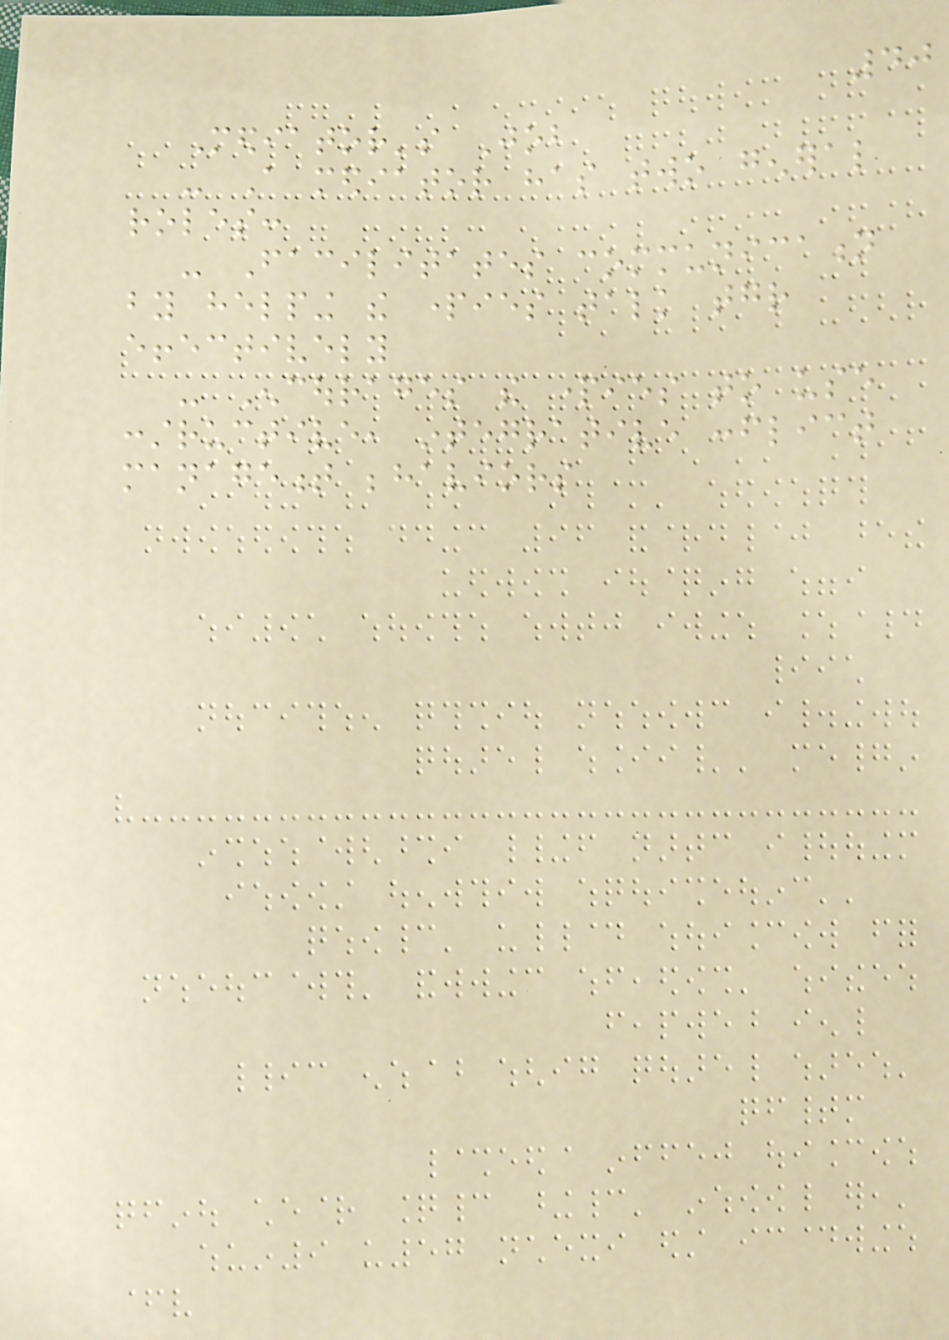40
Mediator's Job
- A mediator has two general
roles:
- Facilitates communication
by helping the parties talk together
effectively
- Encourages the parties to use
constructive, integrative conflict
management behaviors
